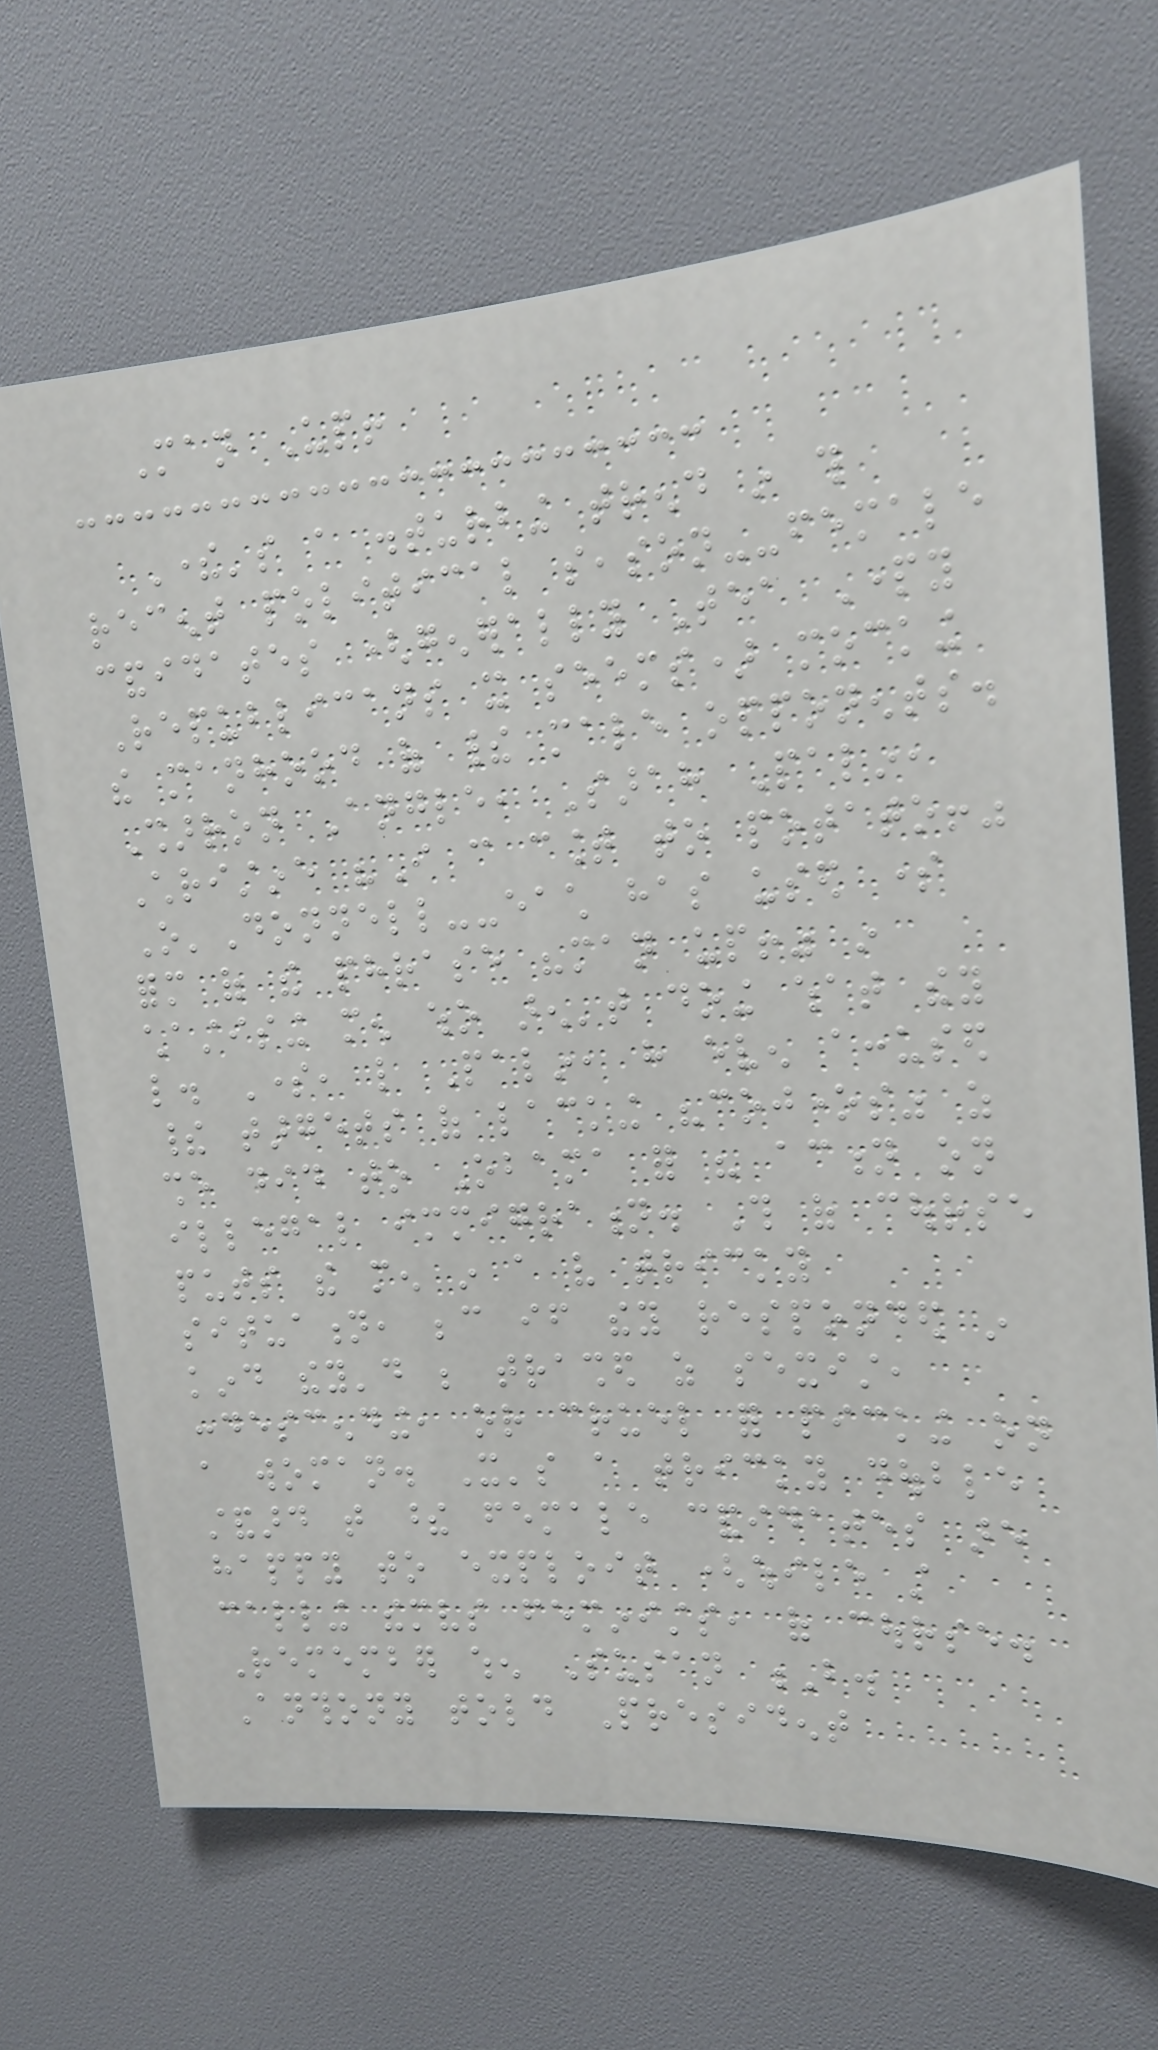Man Up!
There's a disturbing trend in this
recent political season--female
candidates (generally Tea Party
Republicans it seems) mocking
the manhood of their male opponents.
Sharron Angle, Sarah Palin,
Christine "I can count to potato!"
O'Donnell--each has used some
form of the phrase "man up!" in
chastising men who aren't doing what they
like. Some, like Palin, have even accused
their targets of lacking "cojones" as
she did to Obama for his action on
illegal immigration. This of course
puts the men in a very tricky
situation, because if they responded in
kind they'd be trashed as sexist,
condescending, or cruel for picking on
a woman. It's a tricky double
standard that these female candidates are
happy to exploit (while still
calling themselves feminists, of course.
Remember when Susan B.
Anthony told President
